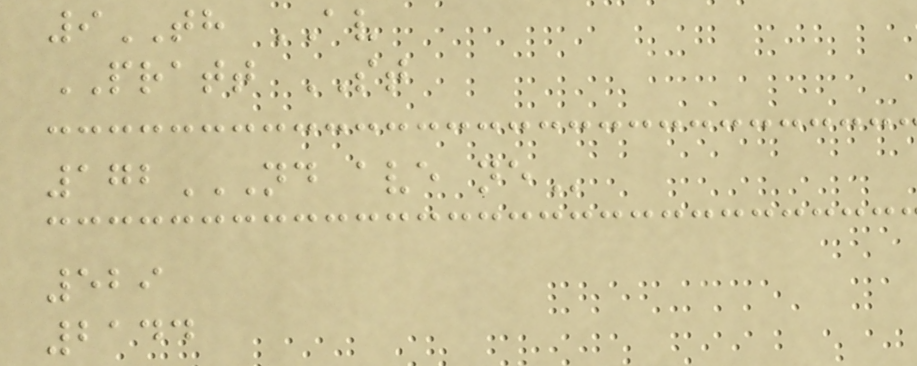9TH AV
PRATT ST
172ND AVE NE
529
2144
